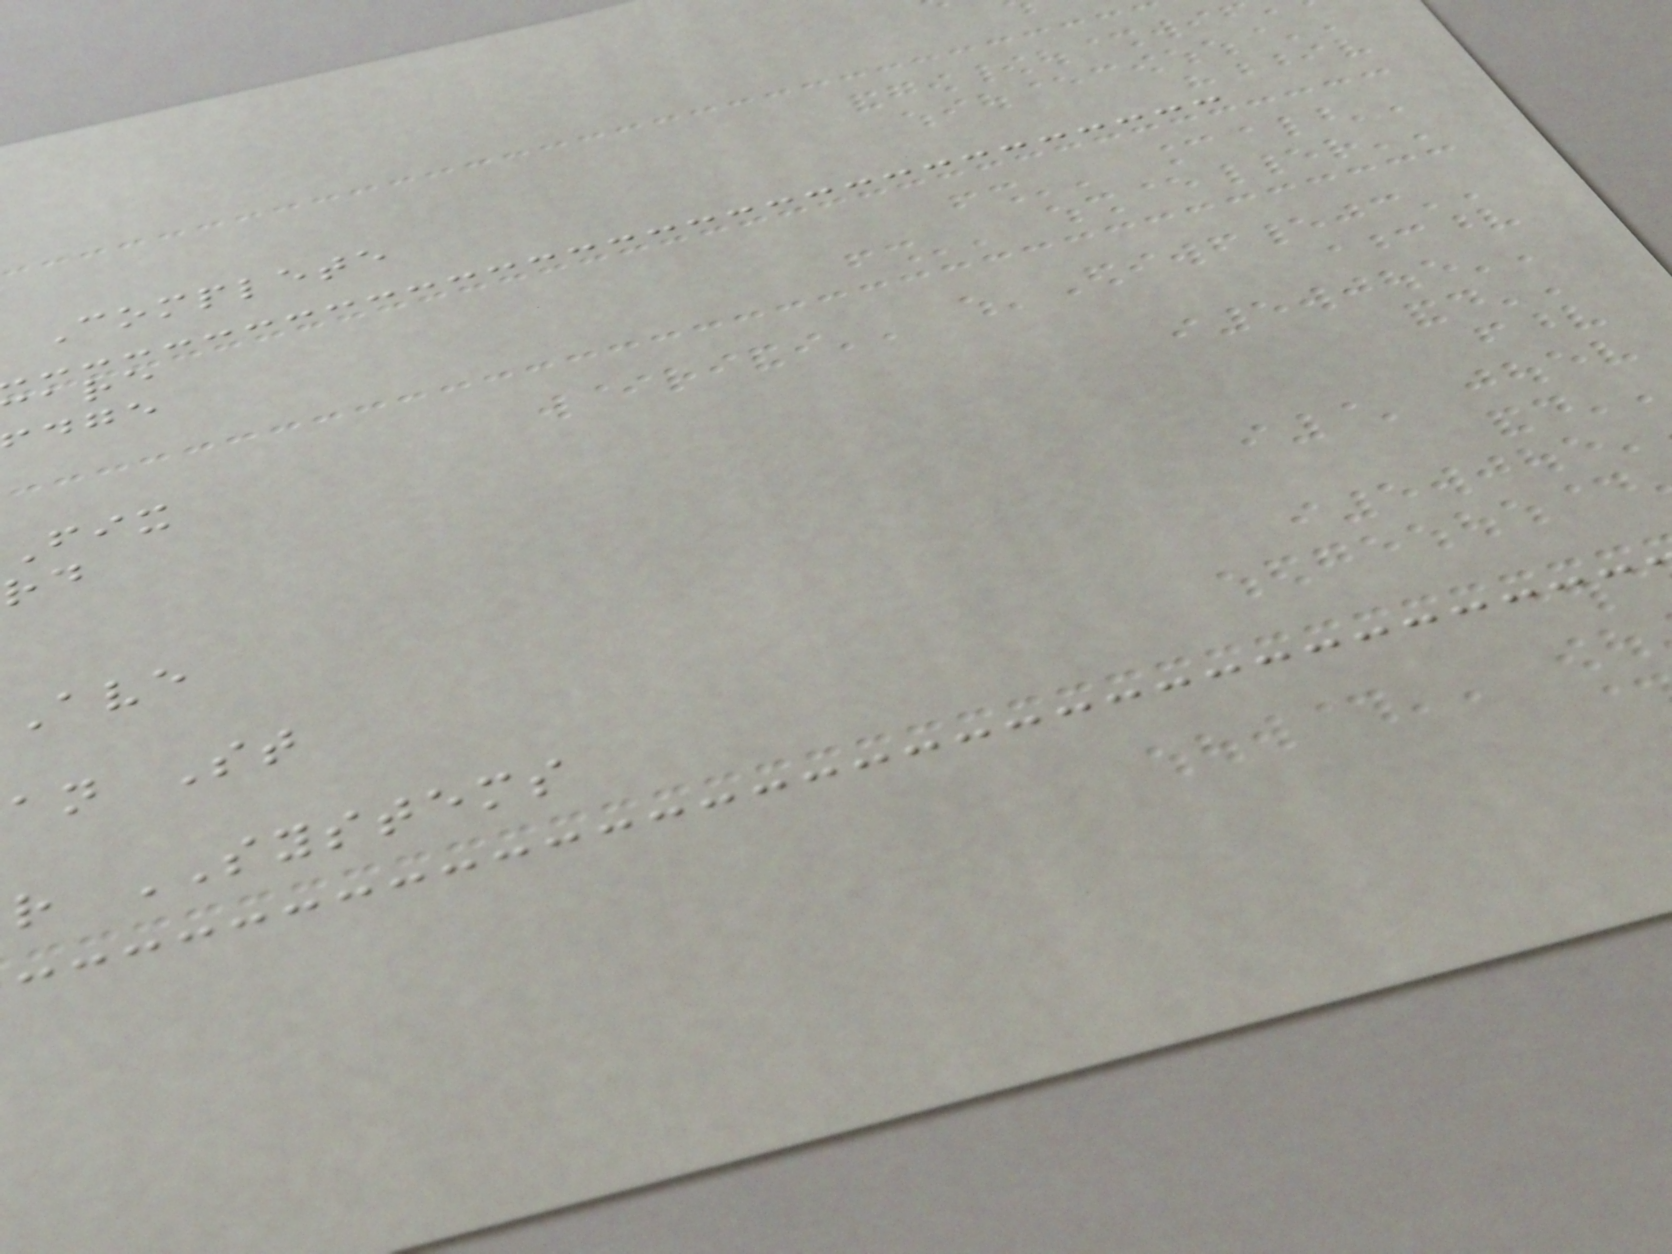Complete
Ave
an St
r SYSTEMS
